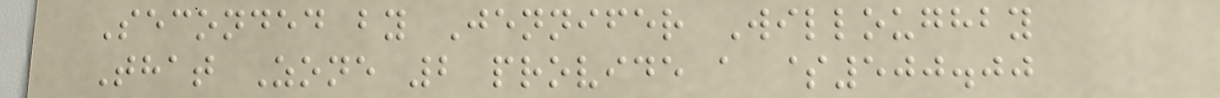Seconded by Jennifer Willoughby
That Zone 2 provide a $500.00
